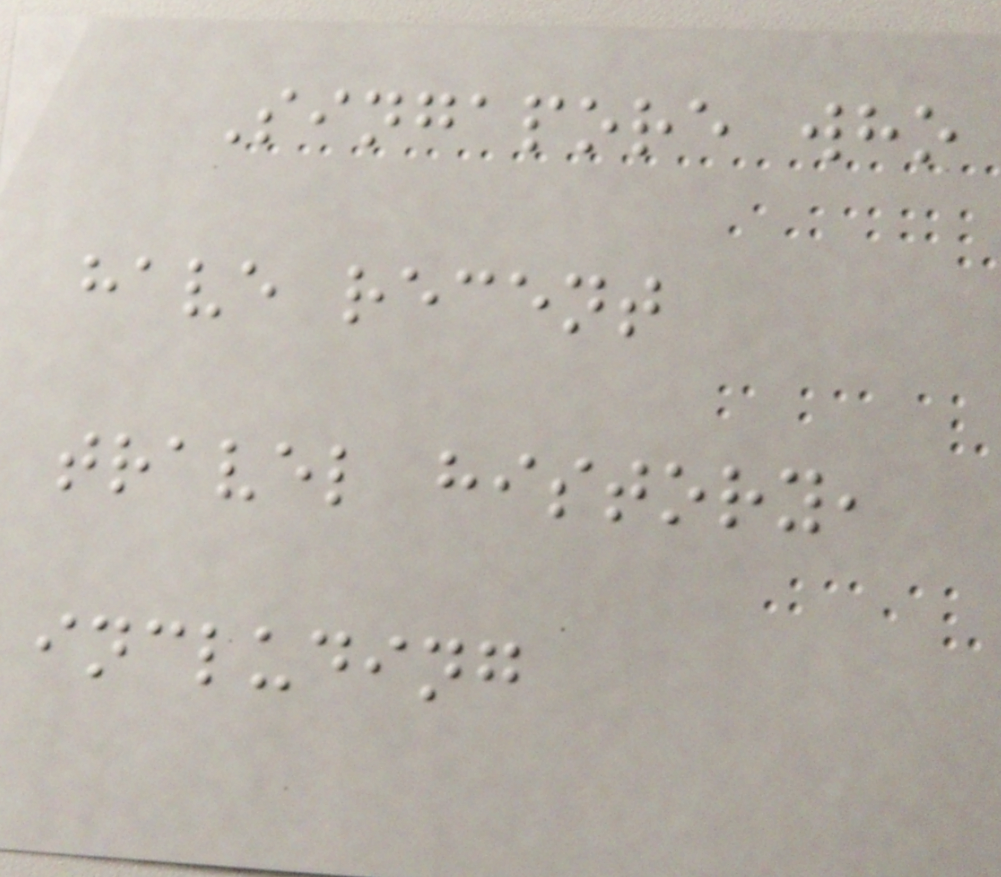Singapore who
have recent
travel history,
including
